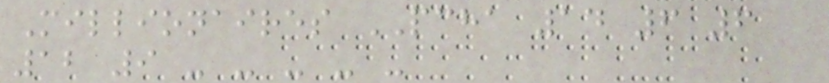Millionaires PCHA 14 6 6
12 9 - - - - -
